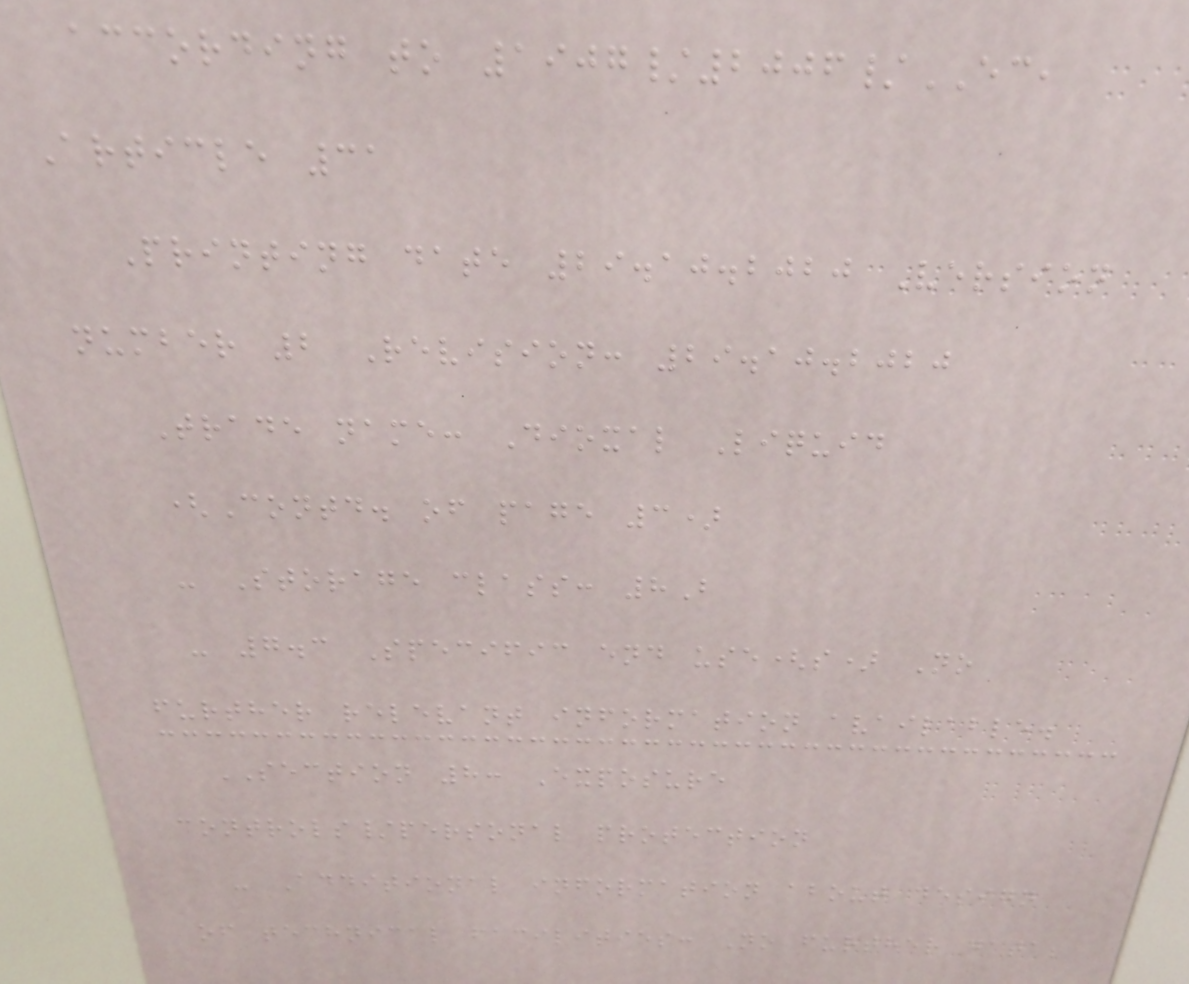according to 1907/2006/EC,
Article 31
Printing date 29.10.2020 Version
number 2 Revision: 29.10.2020
Trade name: Dioxal Liquid
(Contd. of page 3)
- Storage class: 8B
- 7.3 Specific end use(s) No
further relevant information available.
SECTION 8: Exposure
controls/personal protection
- Additional information about design
of technical facilities: No further data;
